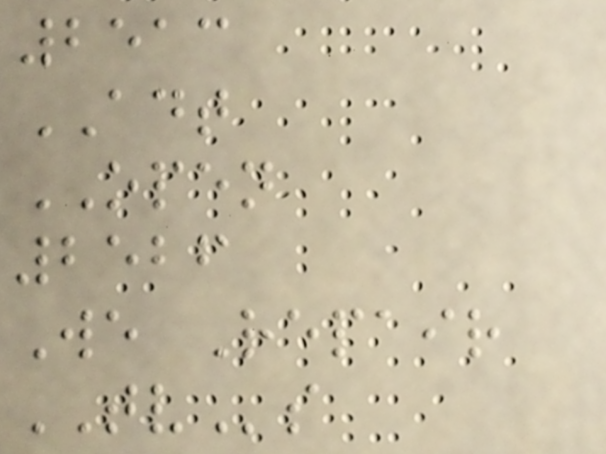2513
ADT
OPEN
2526
We Repair
TVs
